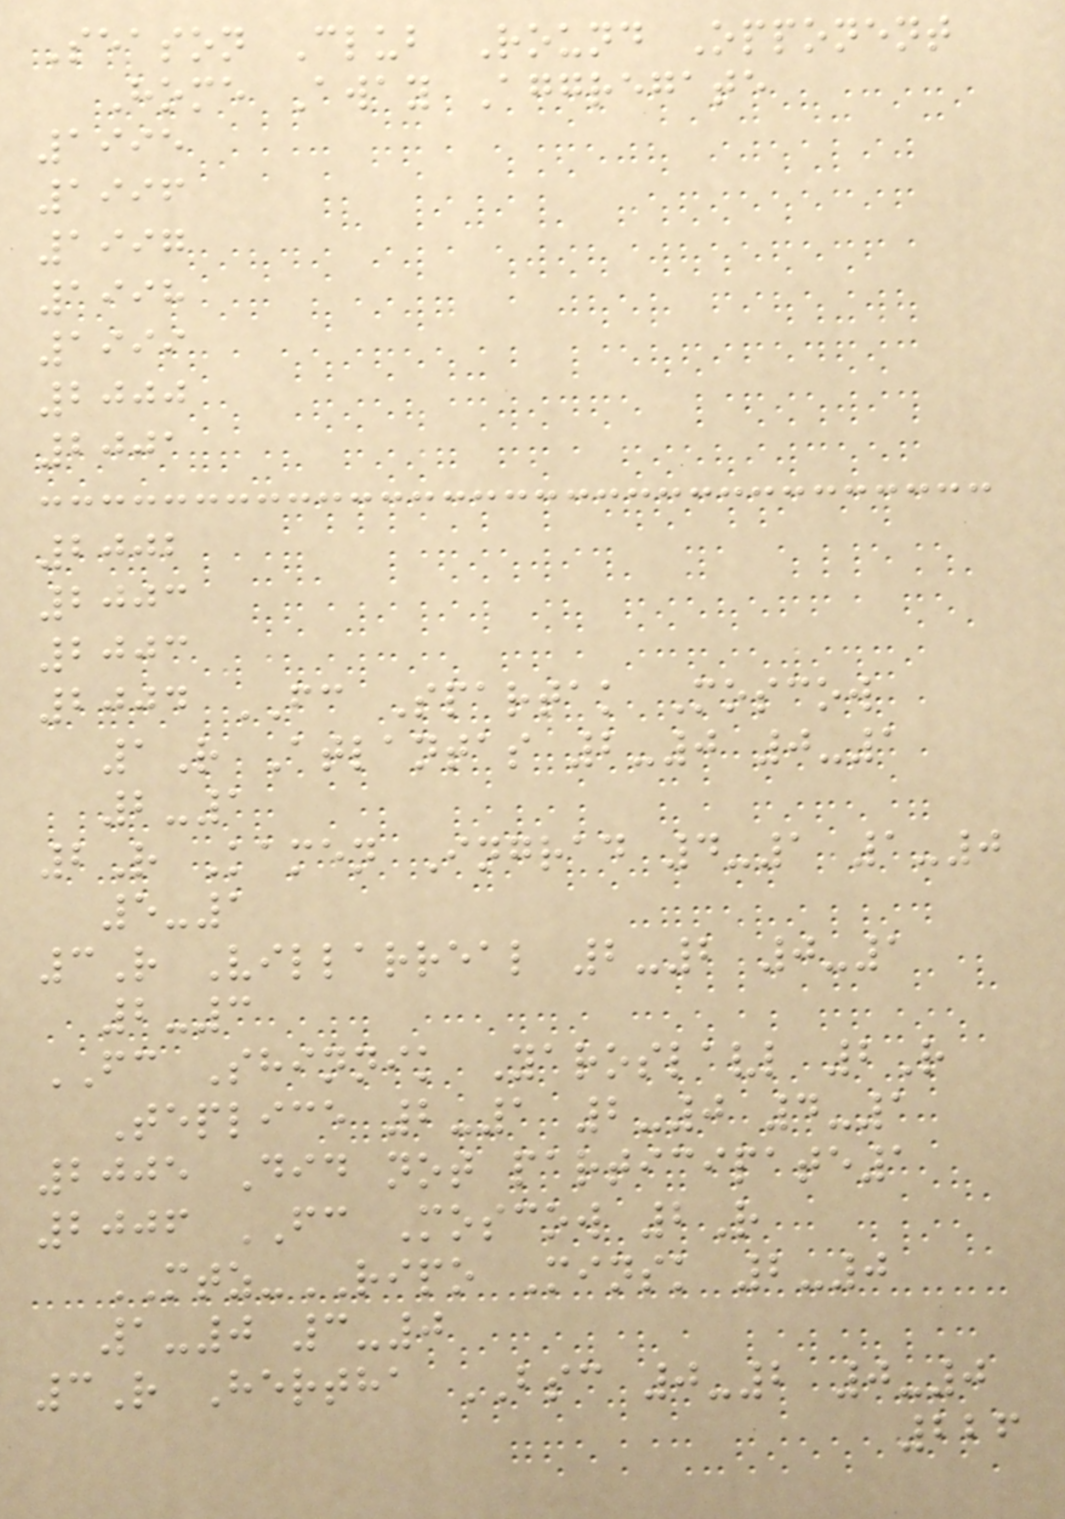Season Club Round Opponent
Home Away Aggregate
1995
1996
1997
1998
1999
2000
2001
2002
2003
2003
2004 FC Spartak Moscow
1R Atlantas 2-0 0-1
2-1
2R Kamen Ingrad 4-1 1-0
5-1
3R Villarreal 2-2 0-1
2-3
FC Shinnik Yaroslavl 2R
Teplice 2-1 2-0 4-1
2005 Did not participate1
2006 FC Moscow 2R
MTZ-RIPO Minsk 2-0
1-0 3-0
3R Hertha BSC 0-2 0-0
226
